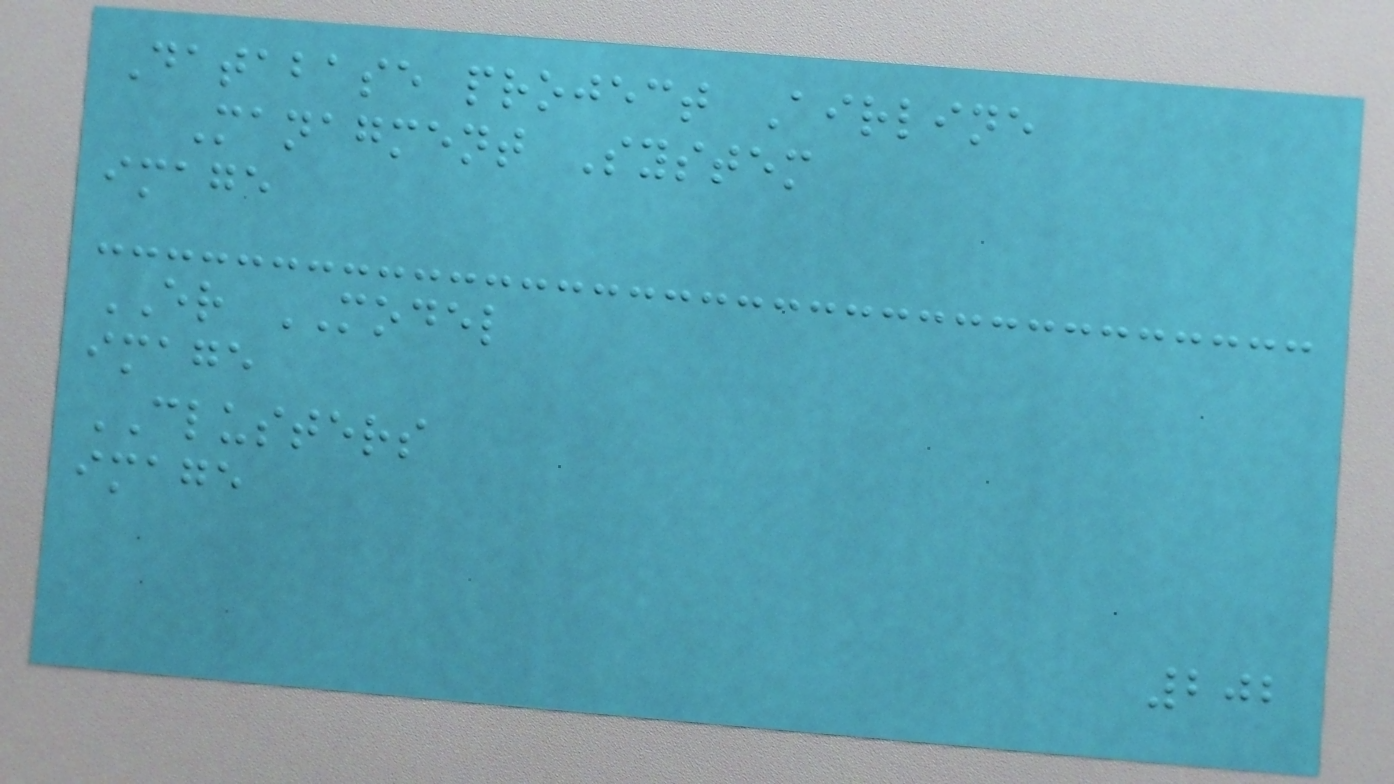Database project Airline
Managment System
image
ER MODEL
image
CLUSTERS
image
202
